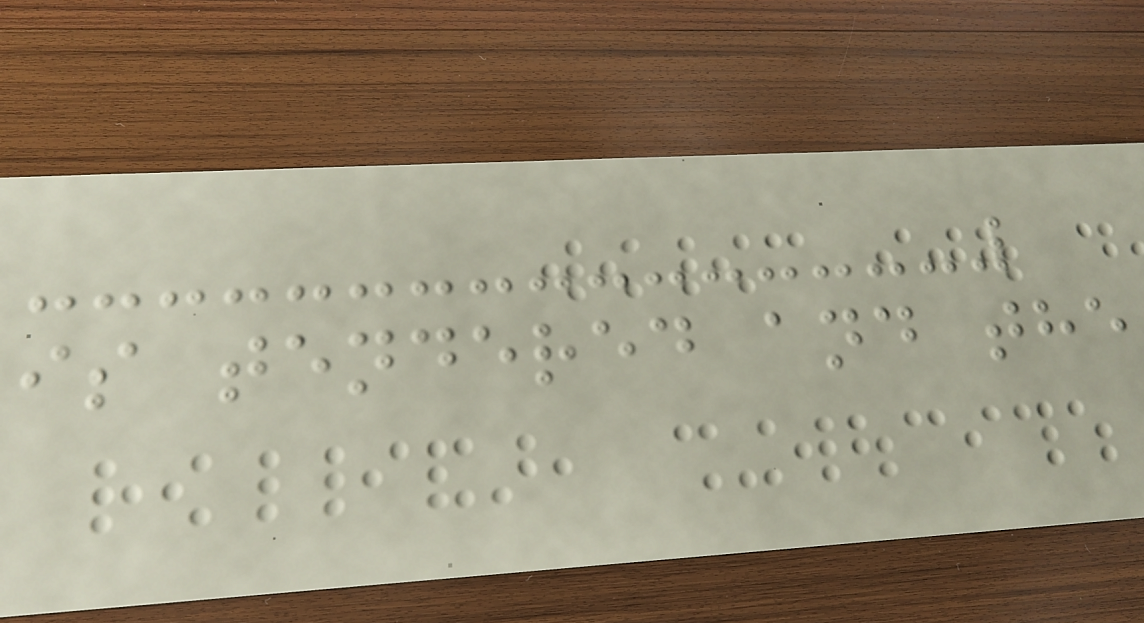is tendered and the
